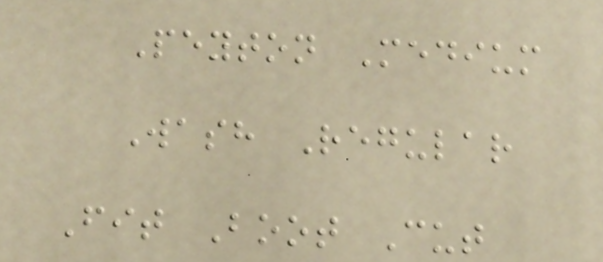Peyton Medium
Wash Regular
Fit Boot Cut
